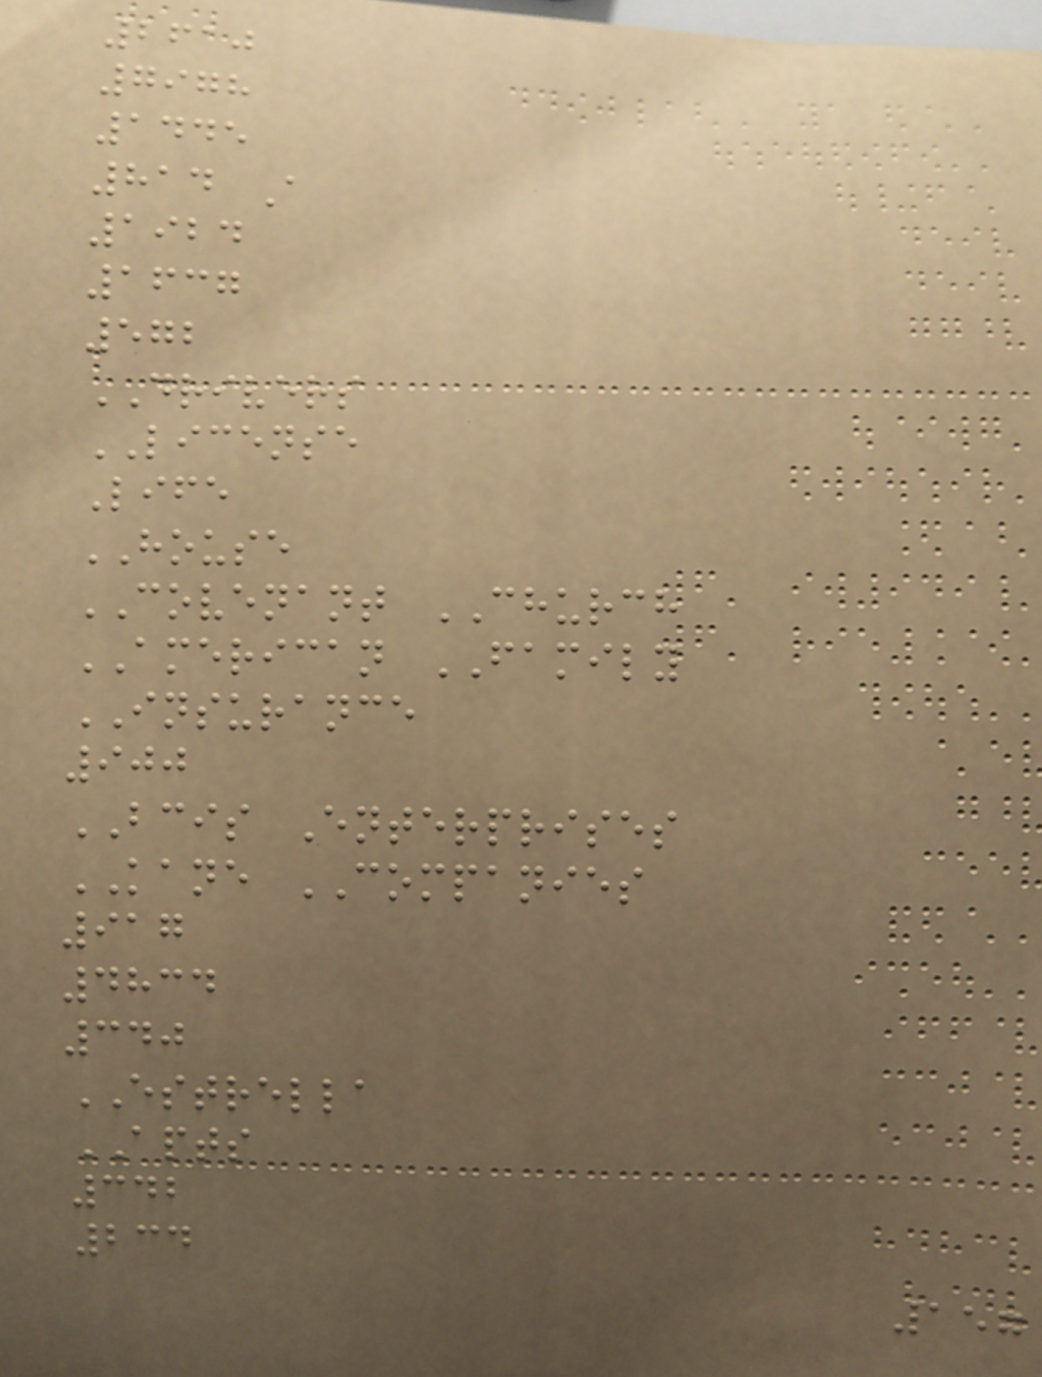2610
7978
1445
814 A
1924
1637
572
DRIVERS
LICENSE
Life
HOUSE
COVENANT CHURCH
AMERICAN FAMILY
INSURANCE
900
BCIS Enterprises
KANE COMPANIES
917
4834
340
ESTRELLA
APTS
342
234
157
